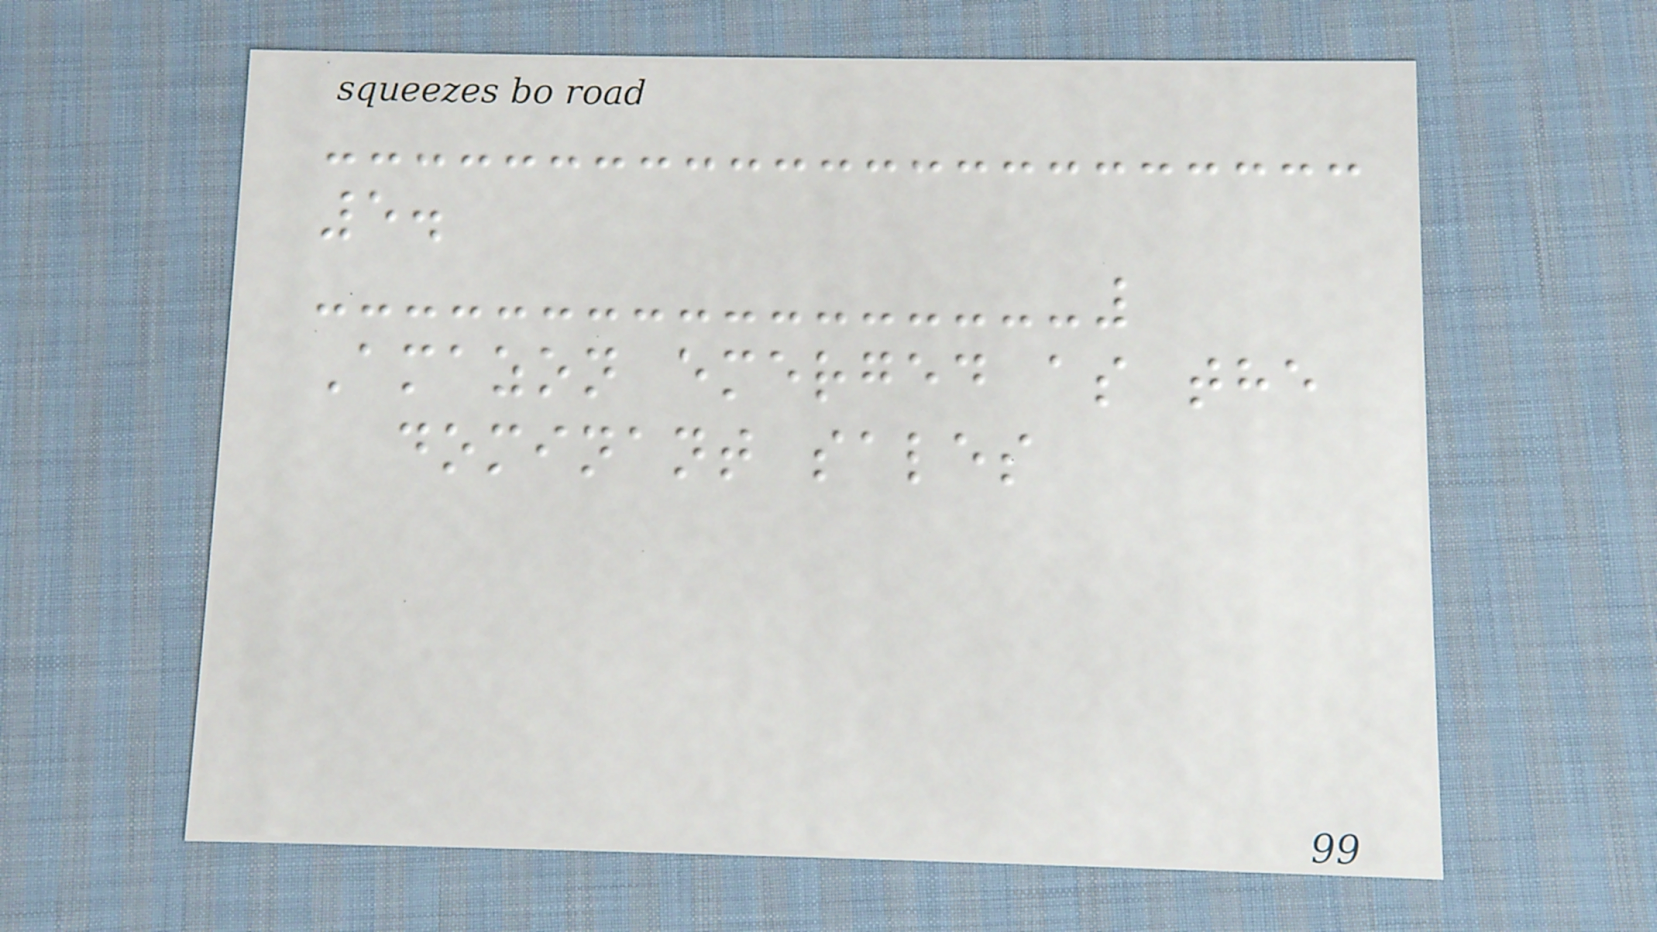5.
Amazon emerged as the
dominant sales
